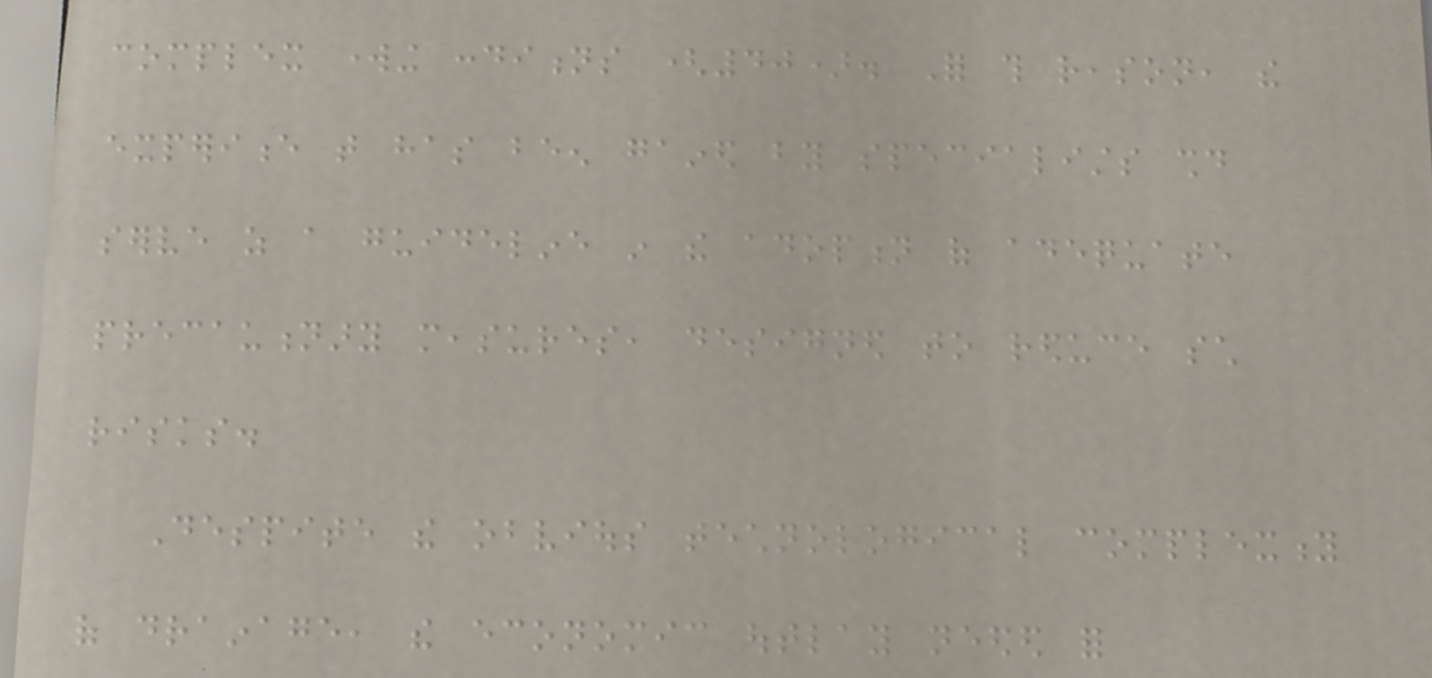complex working conditions (40). For this reason, the
experience that has been gained by specialists should
serve as a guideline in the adoption of adequate
precautionary measures, designed to reduce such
risks.
Despite the obvious technological complexity
of drainage, the economic outlay needed for
